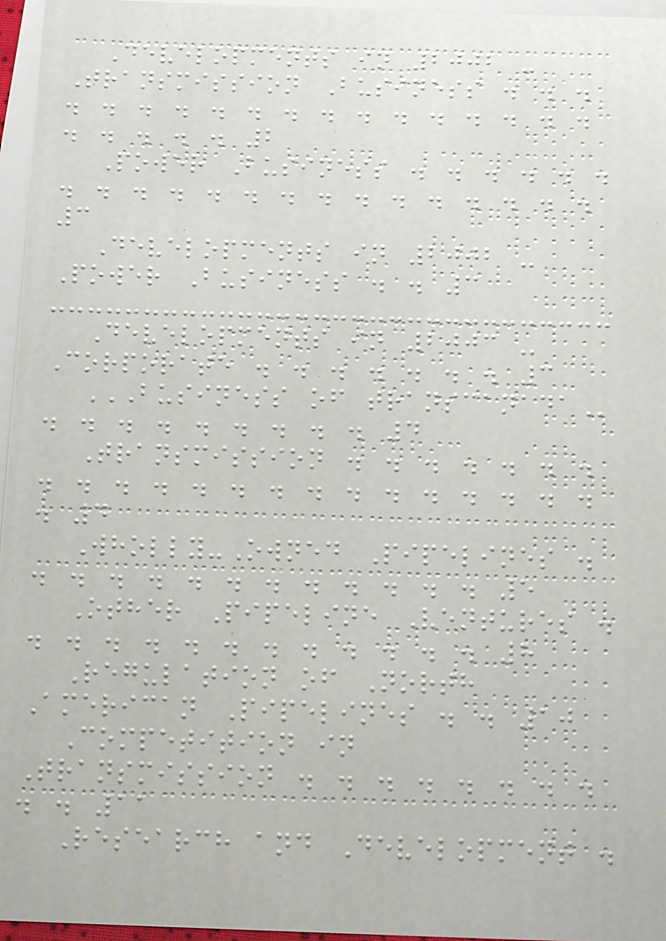Developments in 2002 -
Transmission Business . . .
. . . . . . . . . . . . . . .
. . . . . 2
Power Business . . . . . .
. . . . . . . . . . . . . . .
3
Developments in 2002 -
Power Business . . 3
Developments in 2003 -
Corporate . . . . . . . 3
BUSINESS OF TRANSCANADA
. . . . . . . . . 4
Transmission . . . . . . .
. . . . . . . . . . . . . . .
. 4
Wholly-Owned Pipelines .
. . . . . . . . . . . . 5
Other Pipeline Ventures .
. . . . . . . . . . . . 8
Regulation of North
American Pipelines . . 10
Competition in
Transmission . . . . . . . .
. . 11
Research and Development .
